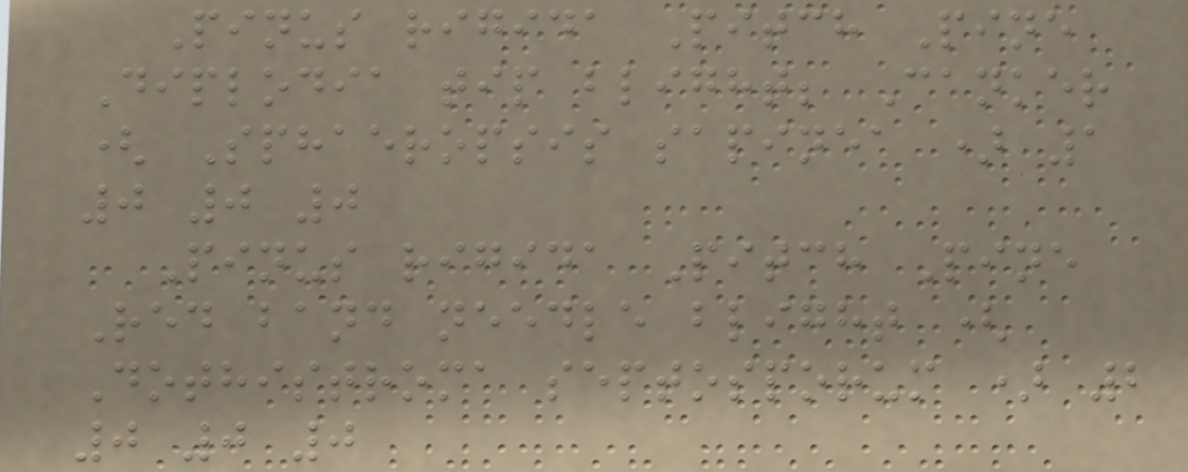Pinus rigida Pitch Pine
Diplodia tip blight; Canker
( Sphaeropsis sapinea ) 1
0 0 0
Pinus rigida Pitch Pine
Red band needle blight (
Dothistroma septosporum ) 2
0 0 0
